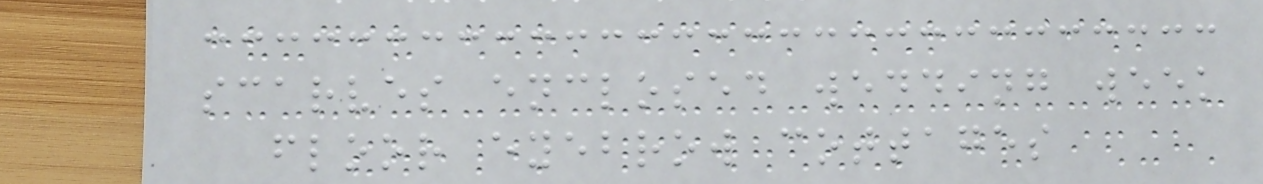scarves enclosed wedding week
floor eyebrow cottages
